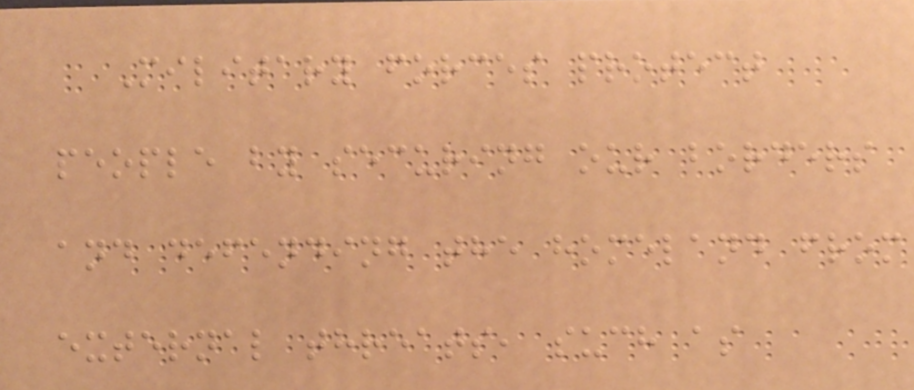Military forces protect
people by securing our borders
and defending the homeland from
external threats, such as
